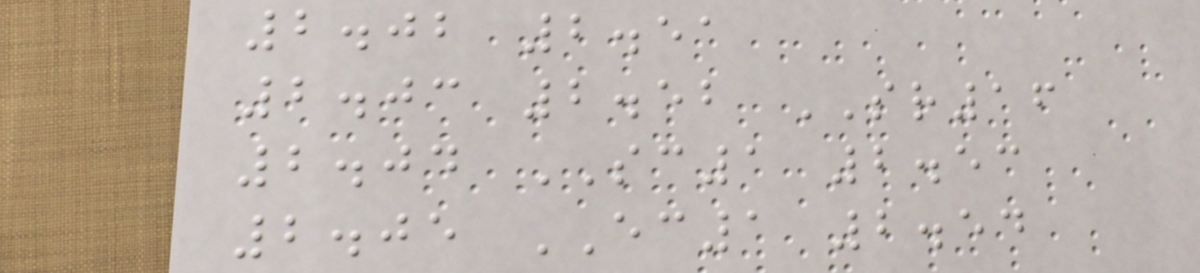2.02 2.51
2.03 2.52 SR16
2.04 SC1 2.53
2.05 EC1 2.54
